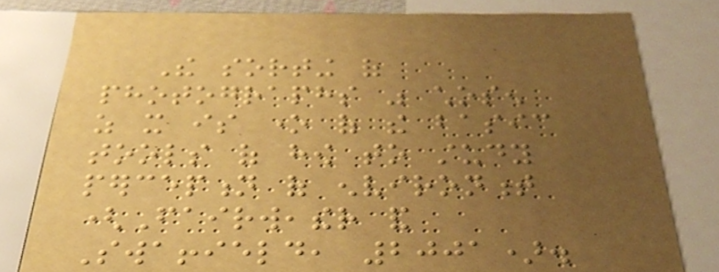The sorting of
photographs was chosen
as it is one of the basic
tools of how to study
perception of environment
(Fairweather and
Swaffield, 2001).
